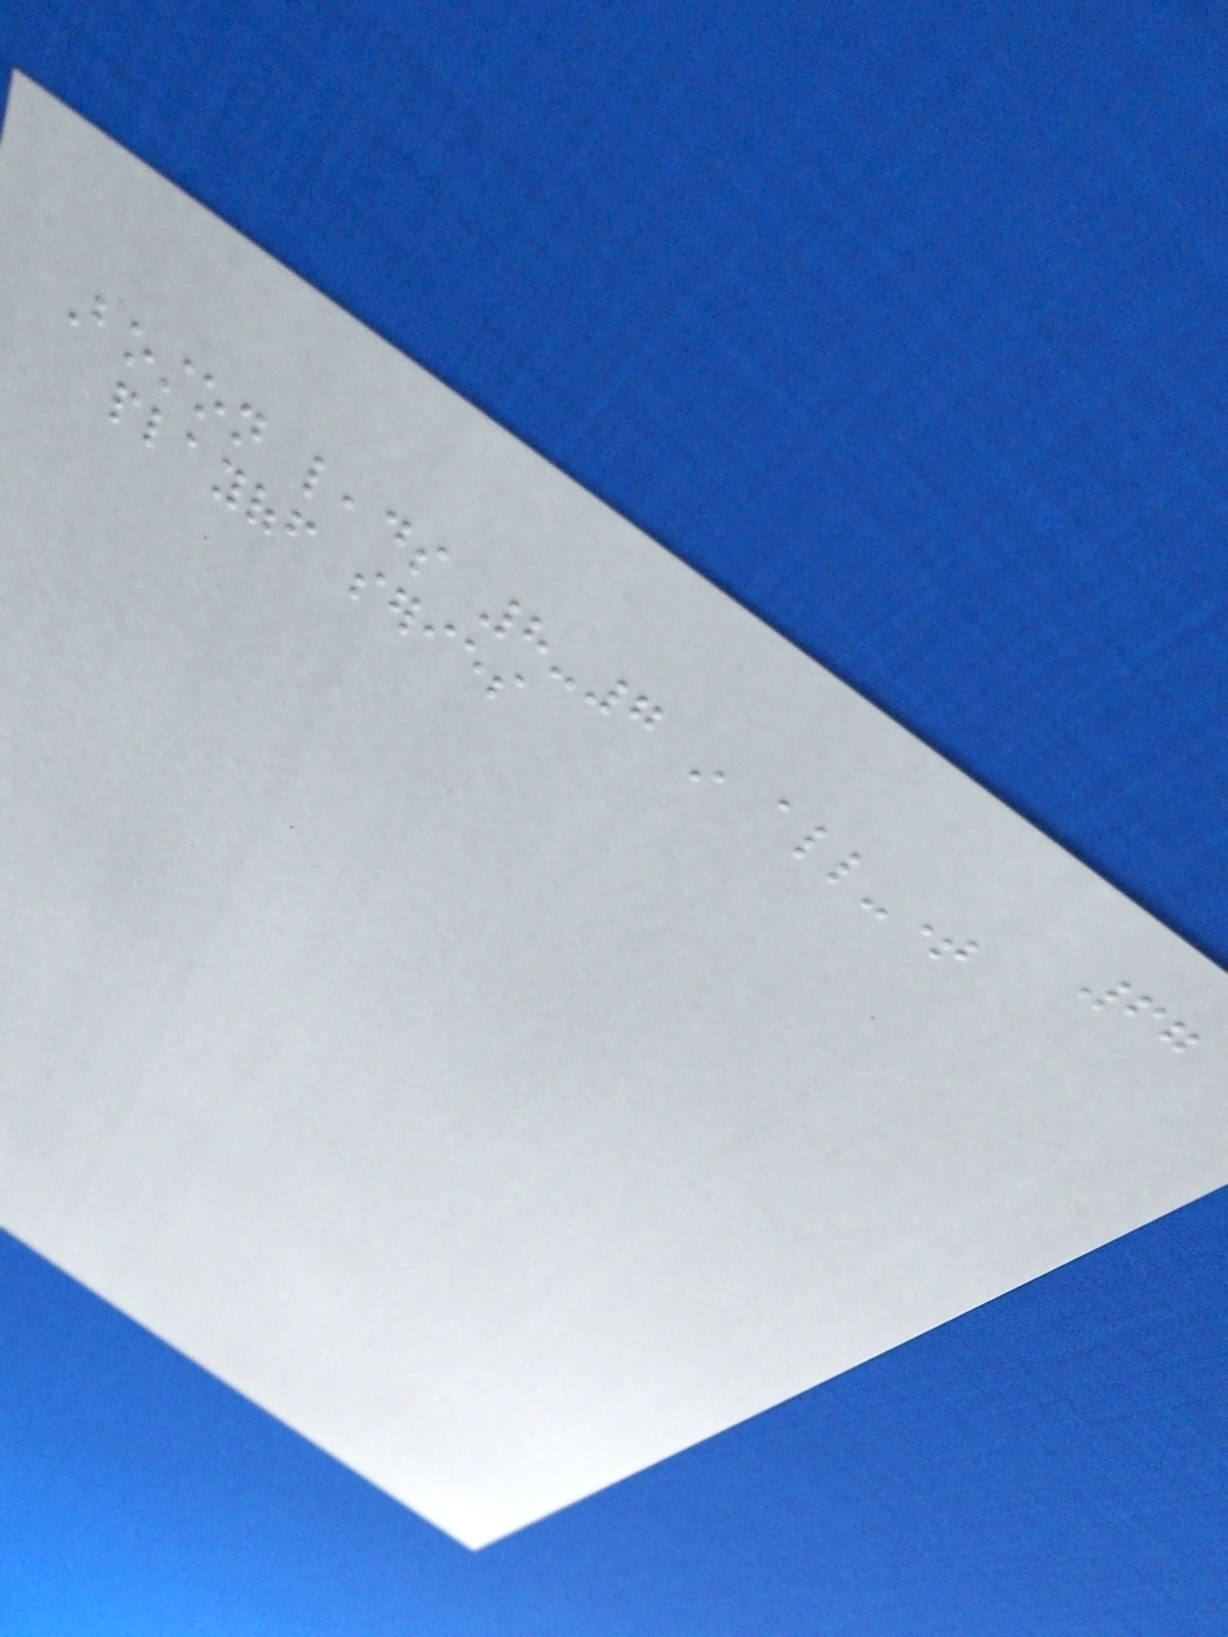67
Boston leads 8-7 in all-time
playoff series
